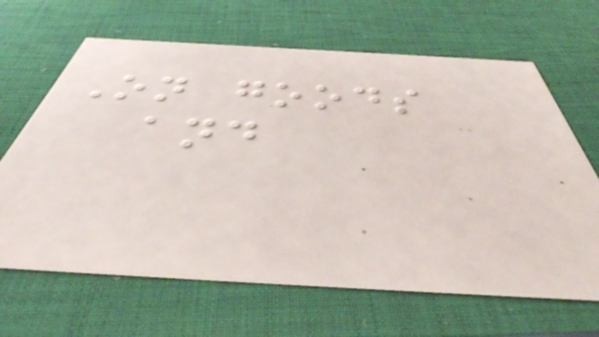On goods
and
